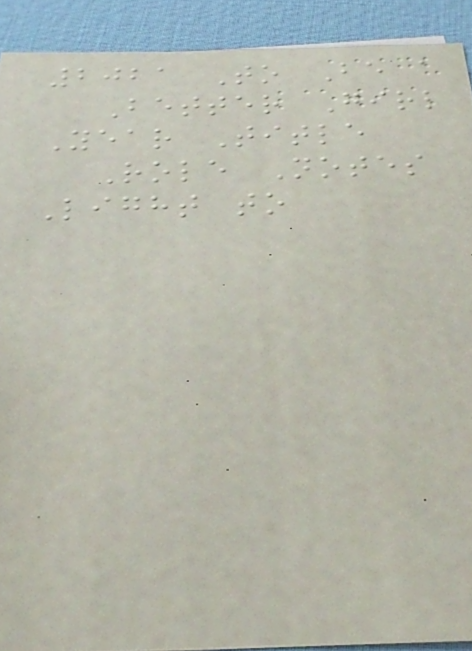2021 To Be a
Better Girl
Year Title
Role Notes
Light to
